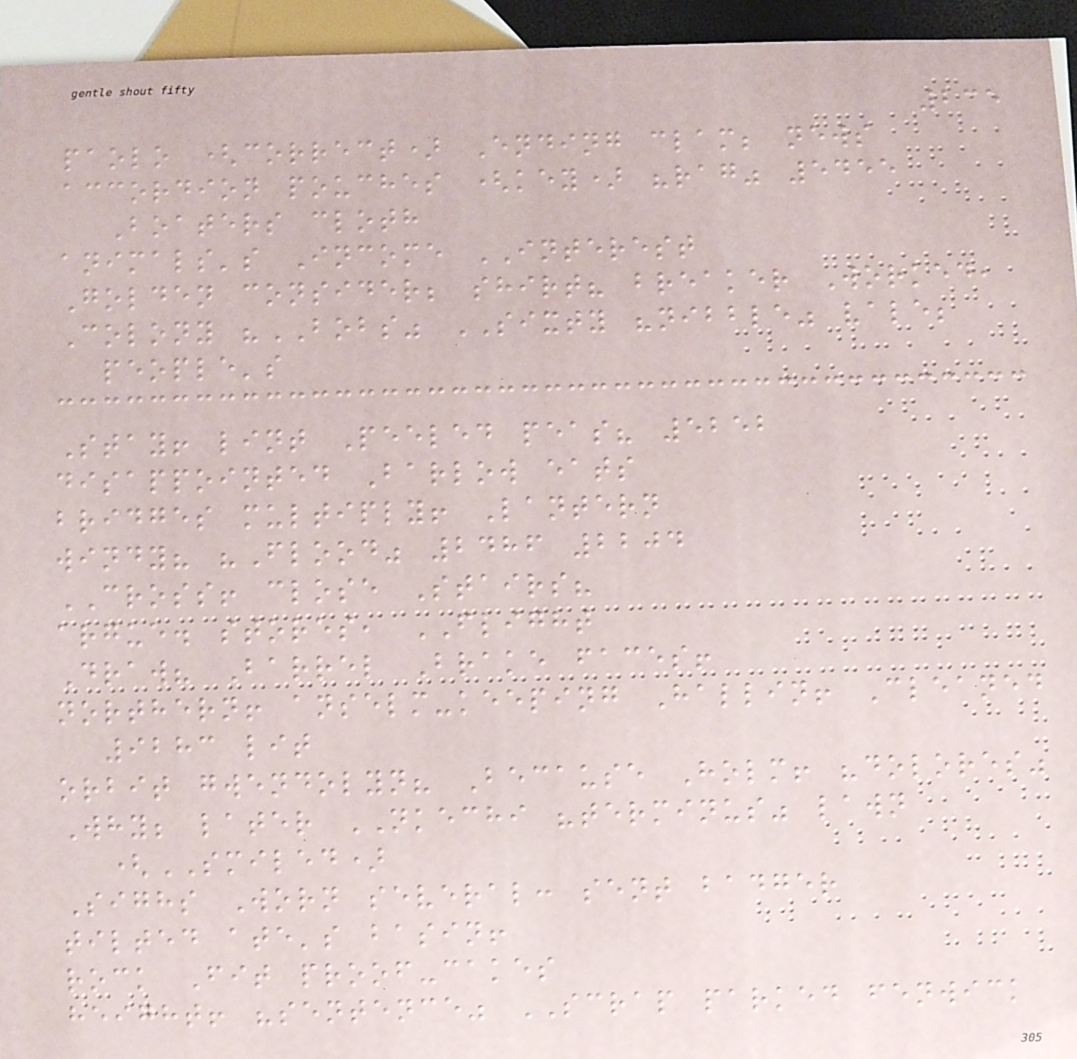235
paolo (correct) Ending clam; news
accordion pouches (key) "rag" 5455
Boaters cloth
animals's Income INTEREST
Golden consider; shirt? breaker Worked,
Colony "BOBS" SIXTY "nibble" vale;
people's
Stay! lint Peeled peas? 5252
disappointed Barlow eats
bridges multiply! Lantern
windy? "Flood" 2486 2204
CROSS! close Stairs?
argue. stores, FLIGHT
Draw? Barrel Brake faces!
northern! anselm-keeping Hallin! Cleaned
9283 lit
orbit gwendolyn? Because Holm! "dolores"
Why; later NKECHI "terminus" lawn
(SMILED)
Sighs Worn several: sent badger
tilted ate's basin!
rock Fit proof-cakes
height! "sentence" SCRAP parked fenwick
